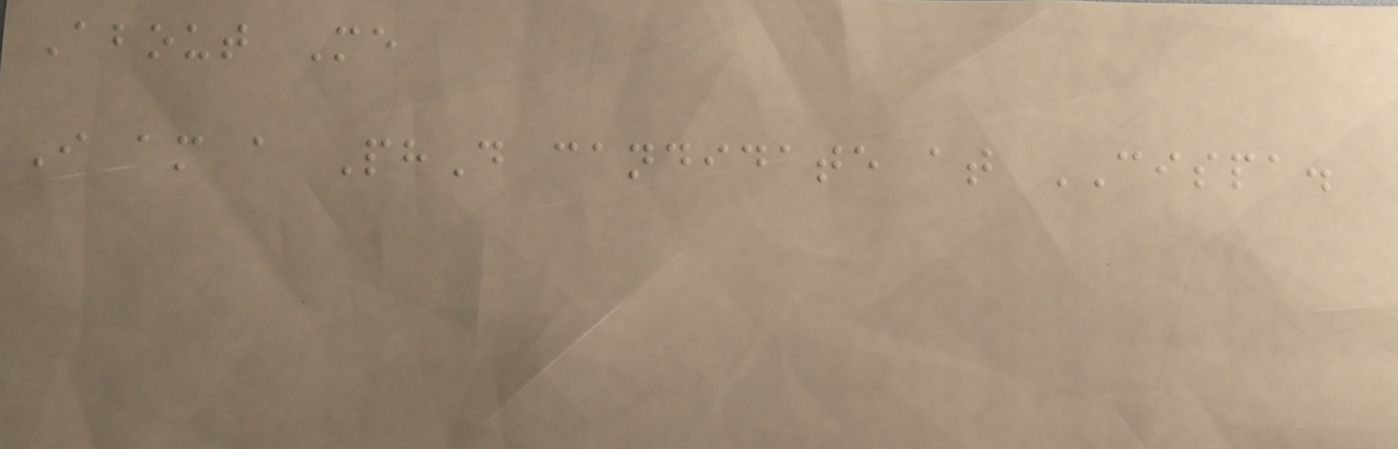About Me
I am a PhD candidate at CISPA.
